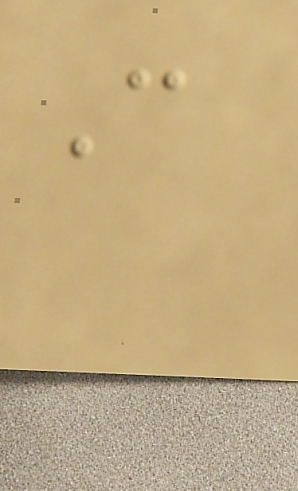C
